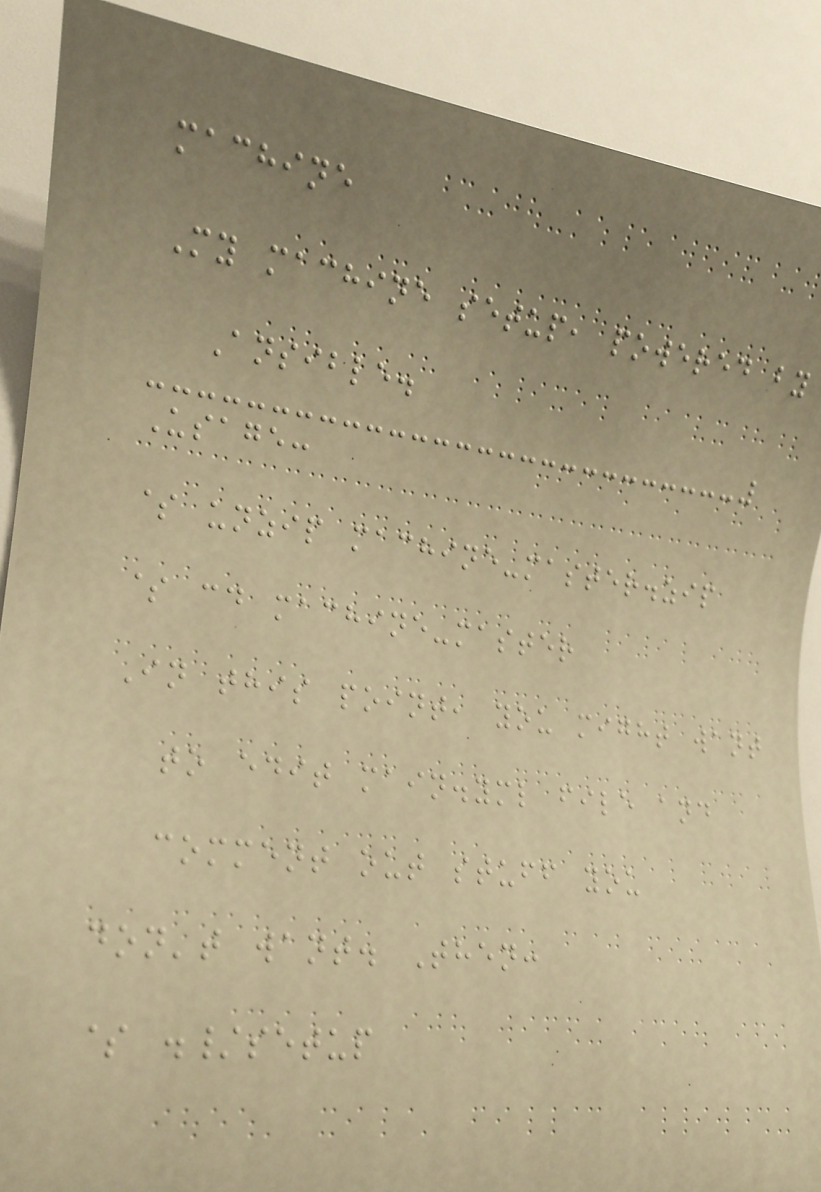machine
My machine setup, powered by
Ansible.
Usage:
$ unzip machine-master.zip
$ cd machine-master
In this point, you might want
to edit main.yml file and
comment out stuff you
don't want. Then:
$ ./setup
